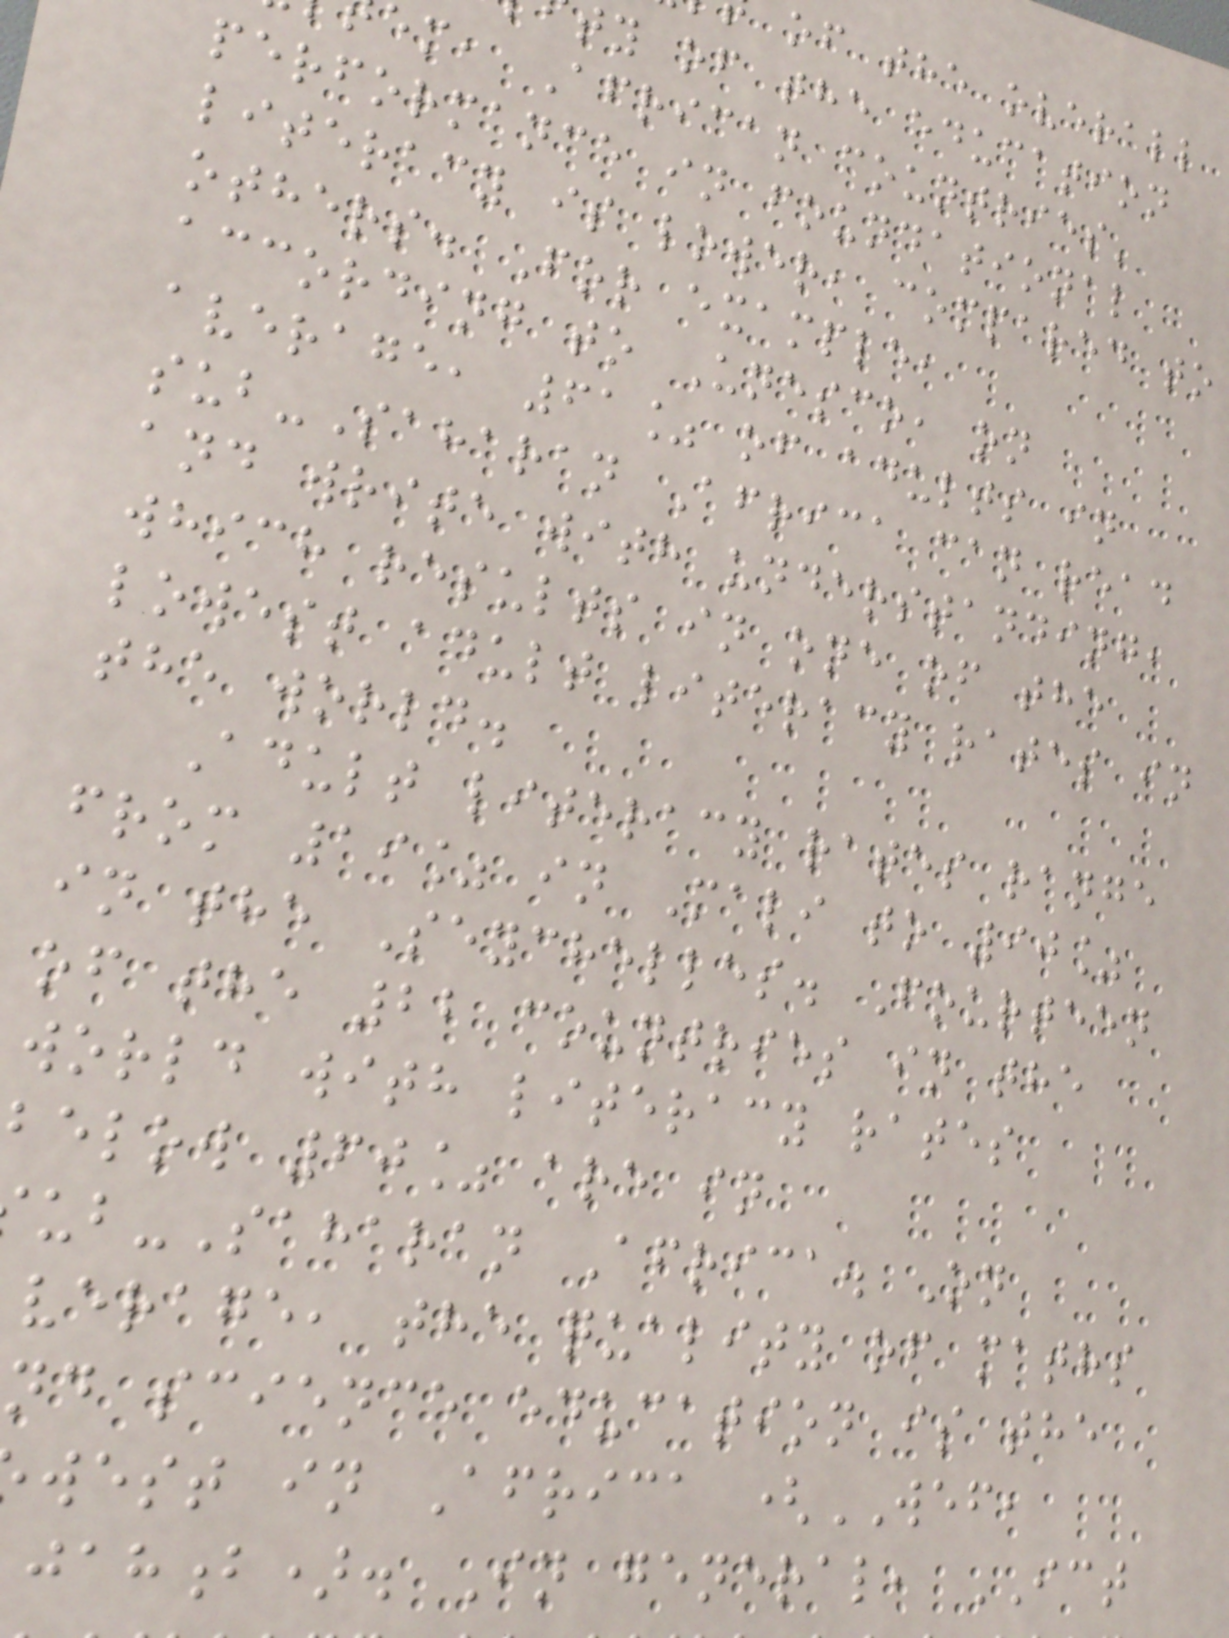of the overall
ty of the education
em, African countries'
performance in foundational
literacy is lower, compared to
others. For example,
according to Unesco, on
average, 61% of adults in
sub-Saharan Africa can read
and write with understanding,
which results in one of the
lowest adult literacy rates in
the world.
Adult literacy rates range
from 19% in Mali to 90%
in the Seychelles. Fourteen
of the 22 countries in the
world with literacy rates
below 60% are in
ub-Saharan Africa. On
verage, the quality of maths
nd science education is the
west in Africa (WEF,
b). In general, ICT
